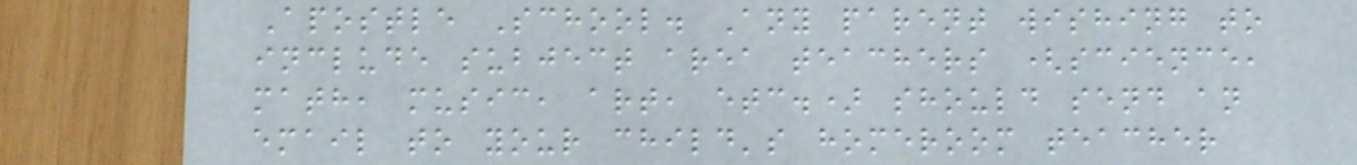Apostle School. Any parent wishing to
include subject area teachers (science,
math, music, art, etc.) should send an
email to your child's homeroom teacher
